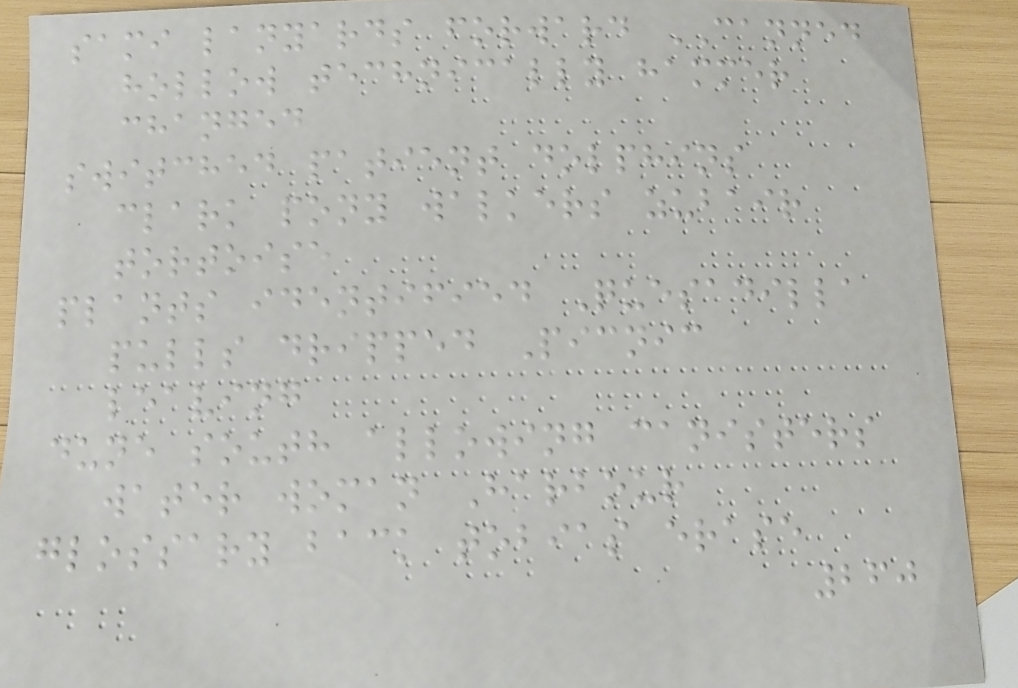sami lanyards forward CANNED
hollow technically hammer
changed
switched patient dolphins
clark pony walkers zubair
tortoise
plants identified Quesadilla
pulls dripped Picnic
leaving
dune south allowing canisters
water woman Harbour
glossary back tobias erase
260
